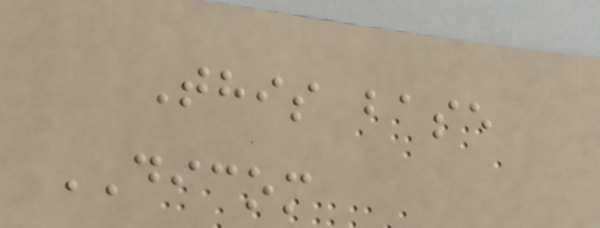This base
DICOM
